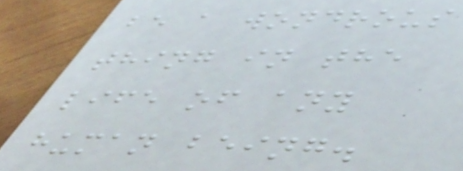be a wondrous
thing in the
life of any
human being.
